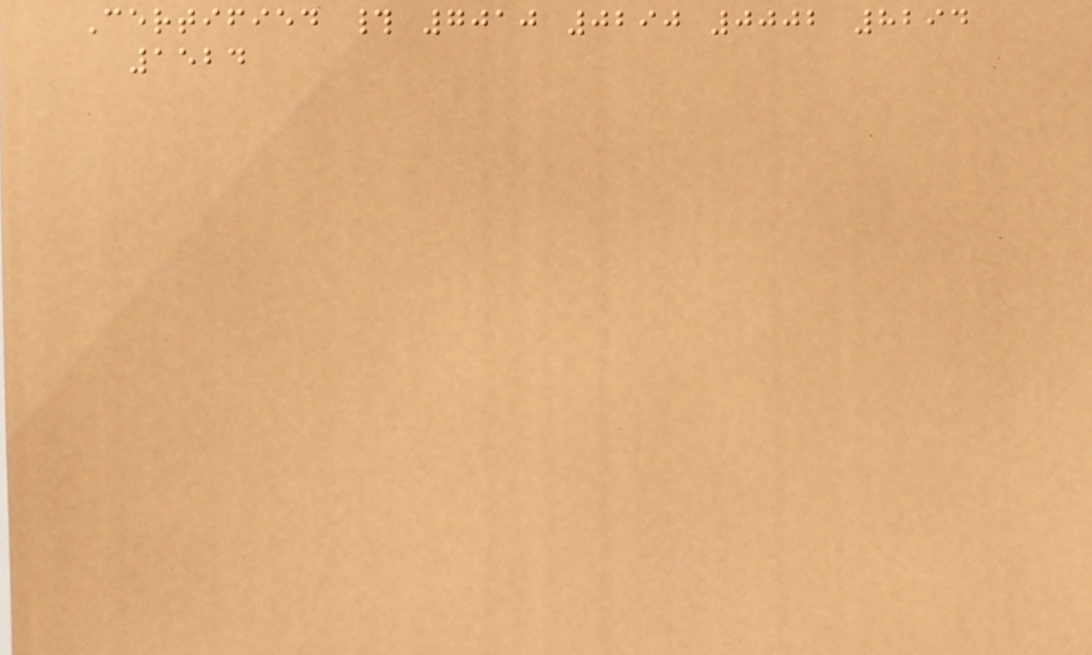Certified # 7010 0290 0002 8294
1524
